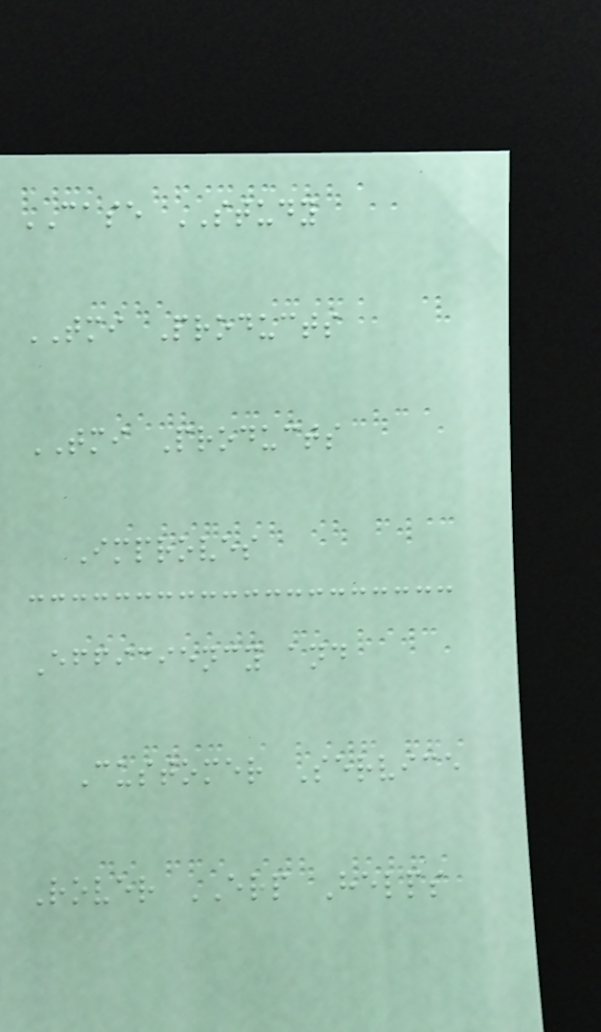CASE STUDY
TMI Products
TMI Products
Improves
Efficiency and
Customer Service
Rover ERP Helps
